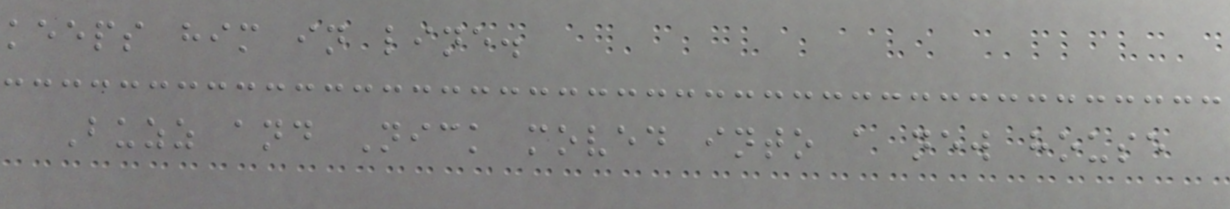keeps him in line.
Buzz and Nick moved into a new house
